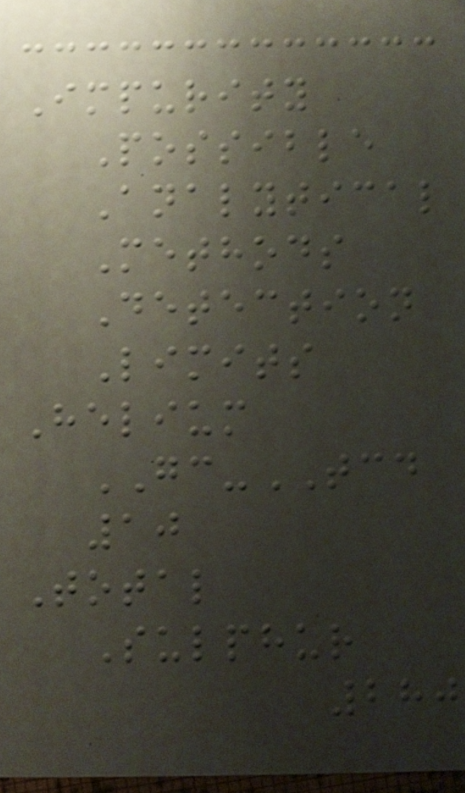Impurity
Possible
Analytical
Methods
Detection
Limits
Helium
GC-TCD
10
Total
Sulphur
280
